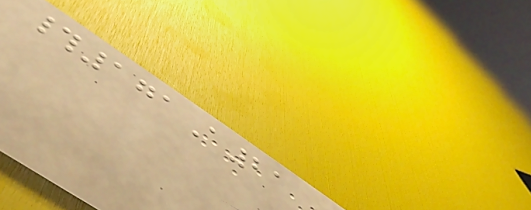#171A21
